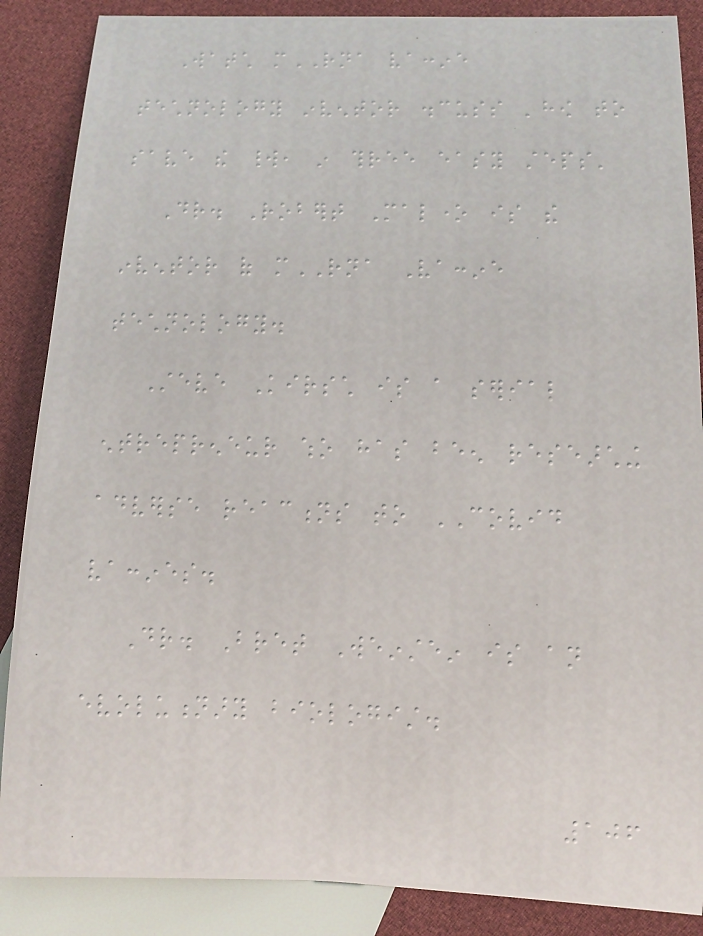Watch mRNA vaccine
technology inventor discuss 'how to
save the world, in three easy steps'
Dr. Robert Malone is the
inventor of mRNA Vaccine
technology.
Steve Kirsch is a serial
entrepreneur who has been researching
adverse reactions to COVID
vaccines.
Dr. Bret Weinstein is an
evolutionary biologist.
106
